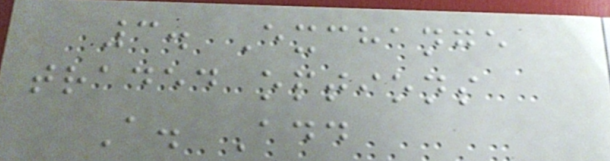3. Exchange
traded options
A. Add
